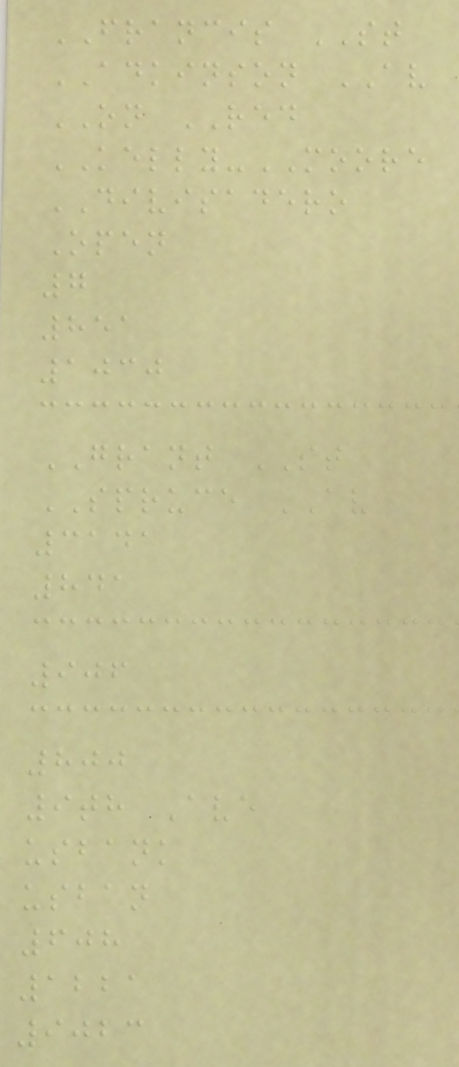FRANCIS ST
ADKINSON AV
ON RED
KELLY-MOORE
DIVISADERO
Open
7
851
1030
GRANT ST
SPRUCE AV
3141
841
906
800
9th Ave
usbank
usban
608
1221
9023
